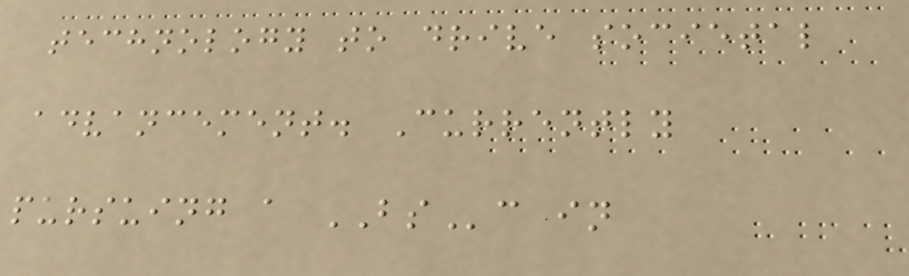technology to drive societal
advancement. Currently
pursuing a BSc in
